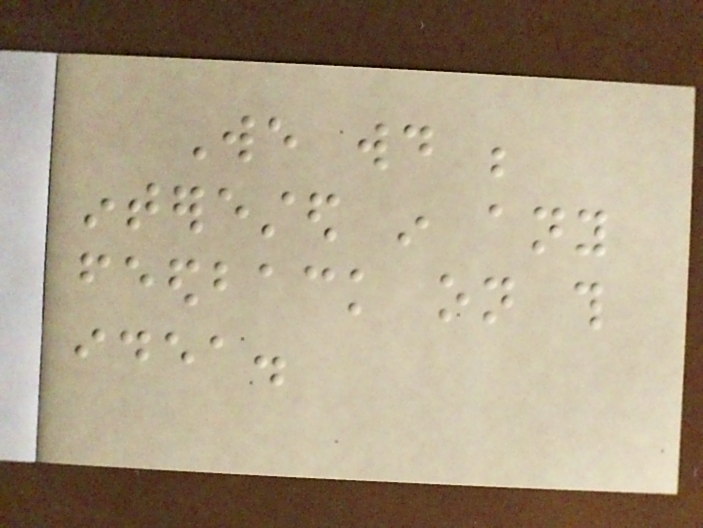We would be
interested in any
feedback on this
idea.
